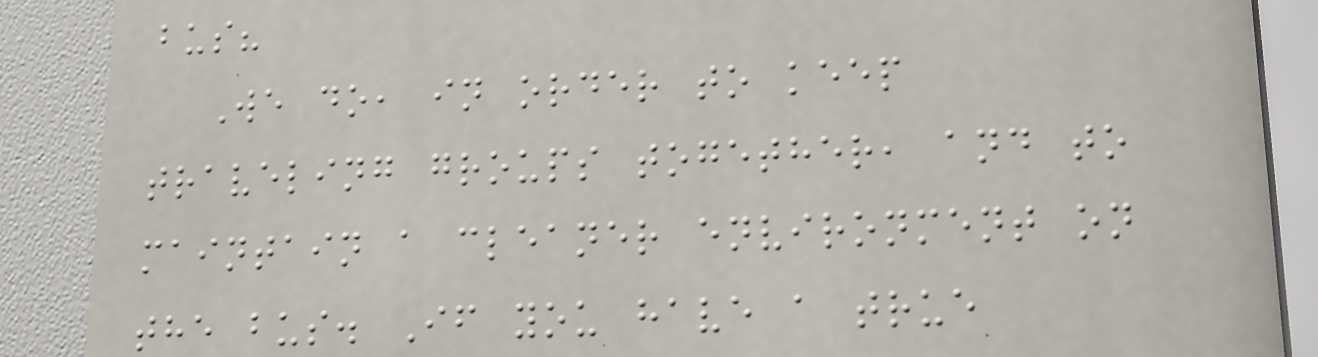bus?
We do, in order to keep
traveling groups together, and to
maintain a cleaner environment on
the bus. If you have a true
